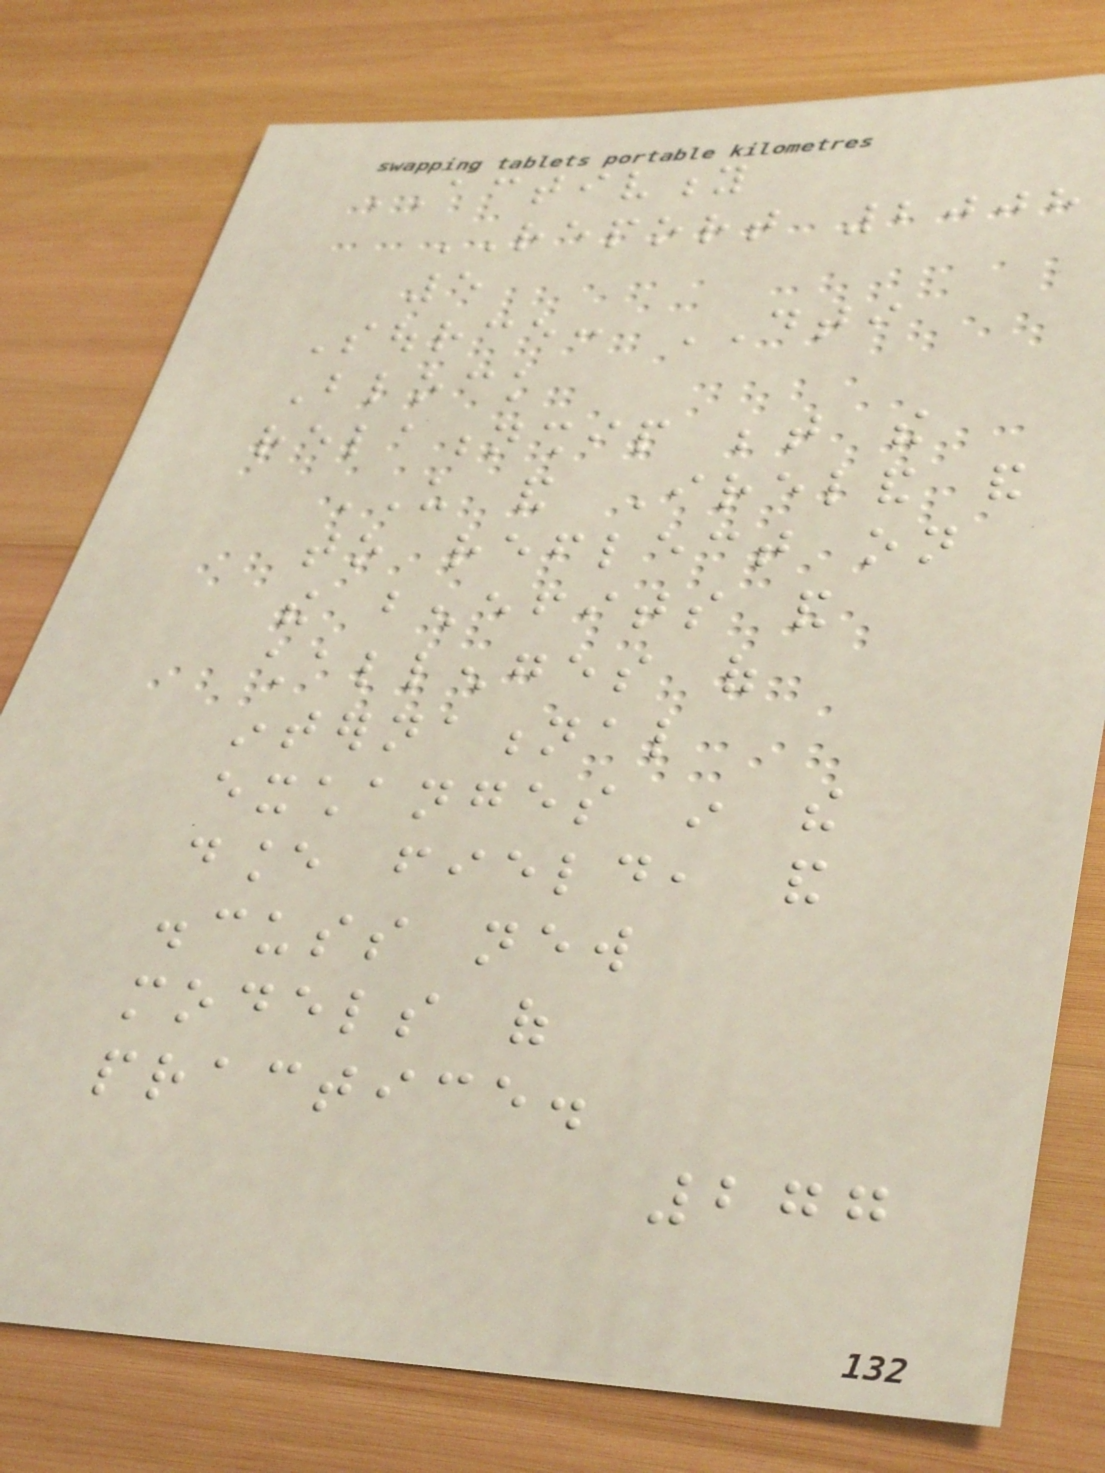ACTIVITY
REPORT 2008
5
Source: DTI
Block
relationship between the
US and Ireland and
to reflect on
the benefits and
challenges of
international
exchanges in the
dance field, and
discuss new
models of
practice.
277
